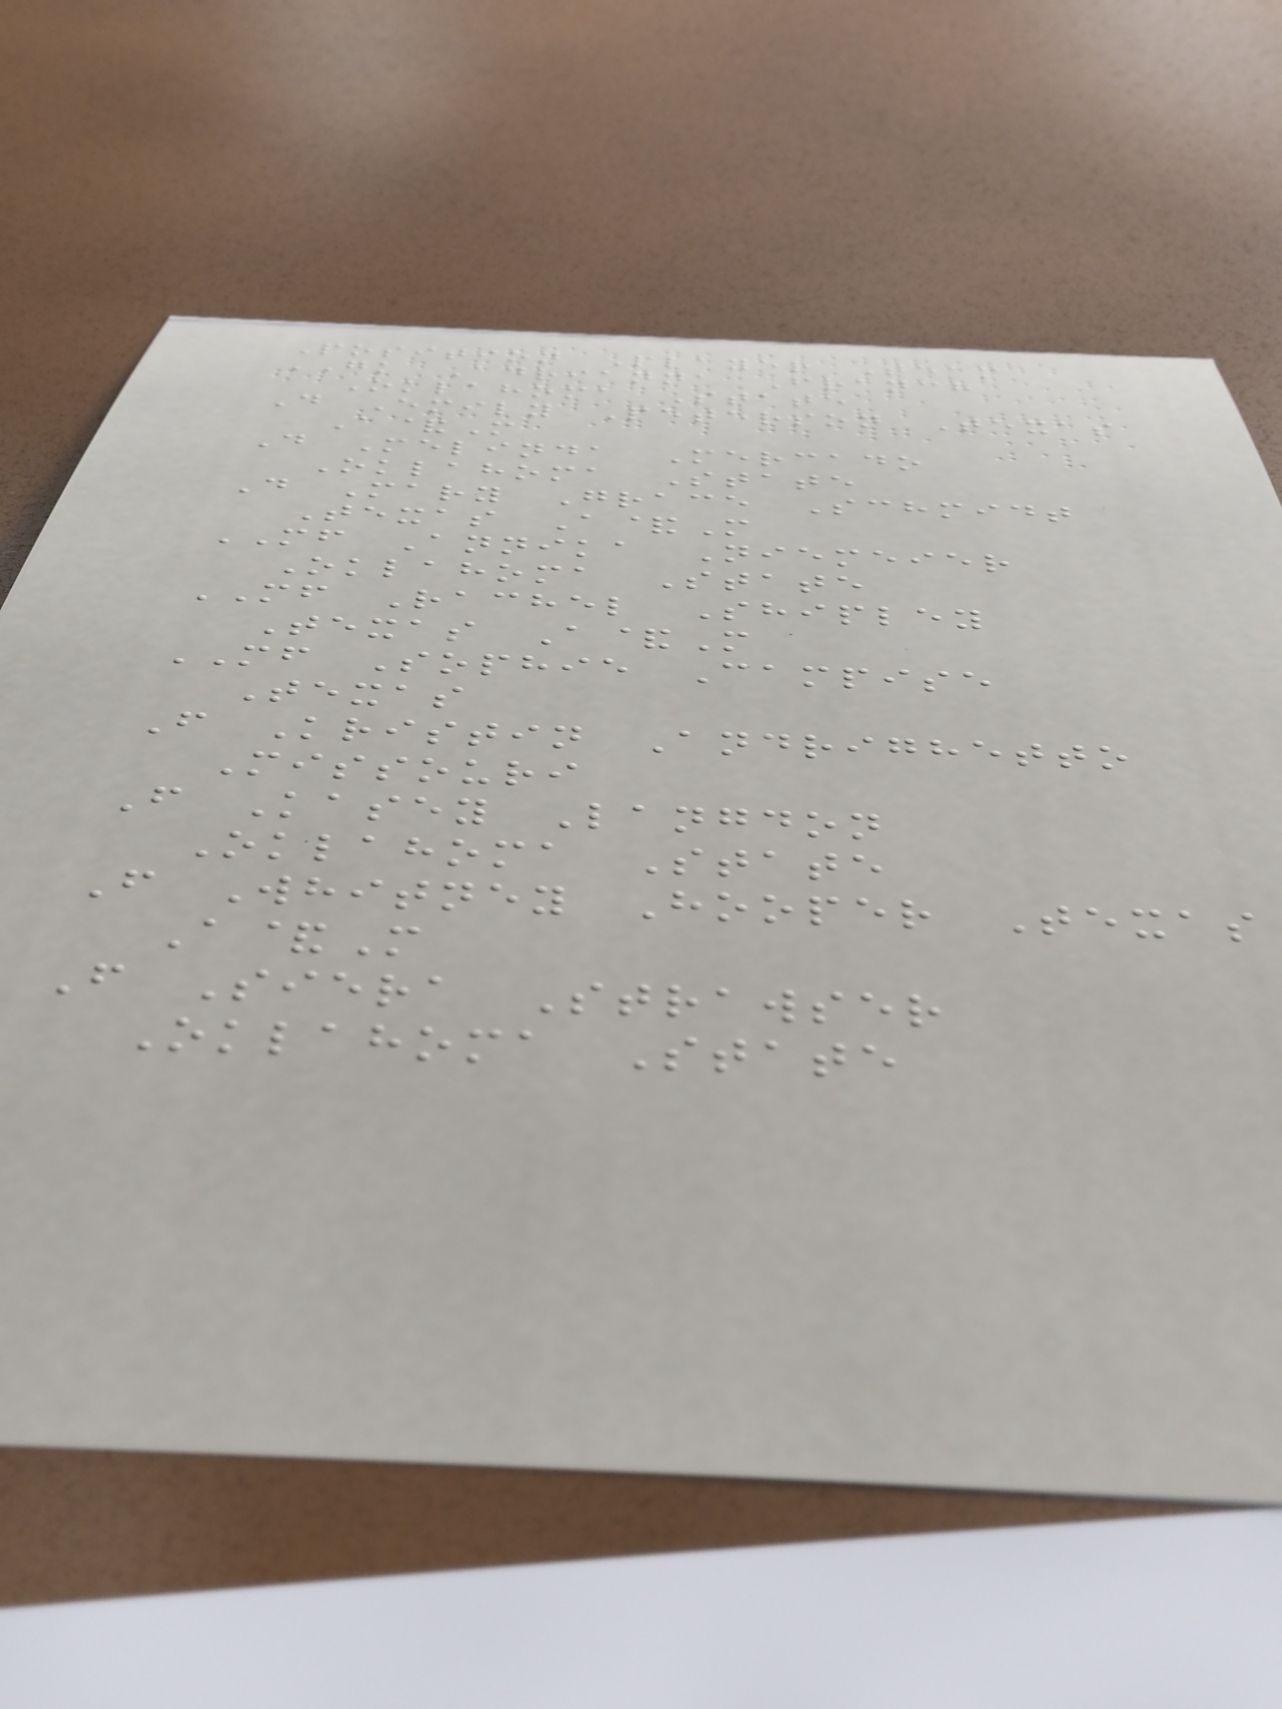Position Player Team
GK Adrianna Franch
Oklahoma State
D Emily Peterson Texas
A&M
D Melinda Mercado
Oklahoma State
D Mary Grace Schmidt
Texas A&M
MF Annika Niemeier
Oklahoma State
MF Rachel Shipley
Texas A&M
MF Sophie Campise
Texas
F Kristin Andrighetto
Missouri
F Kasey Langdon
Oklahoma State
F Whitney Hooper Texas
A&M
F Siera Strawser
Oklahoma State
